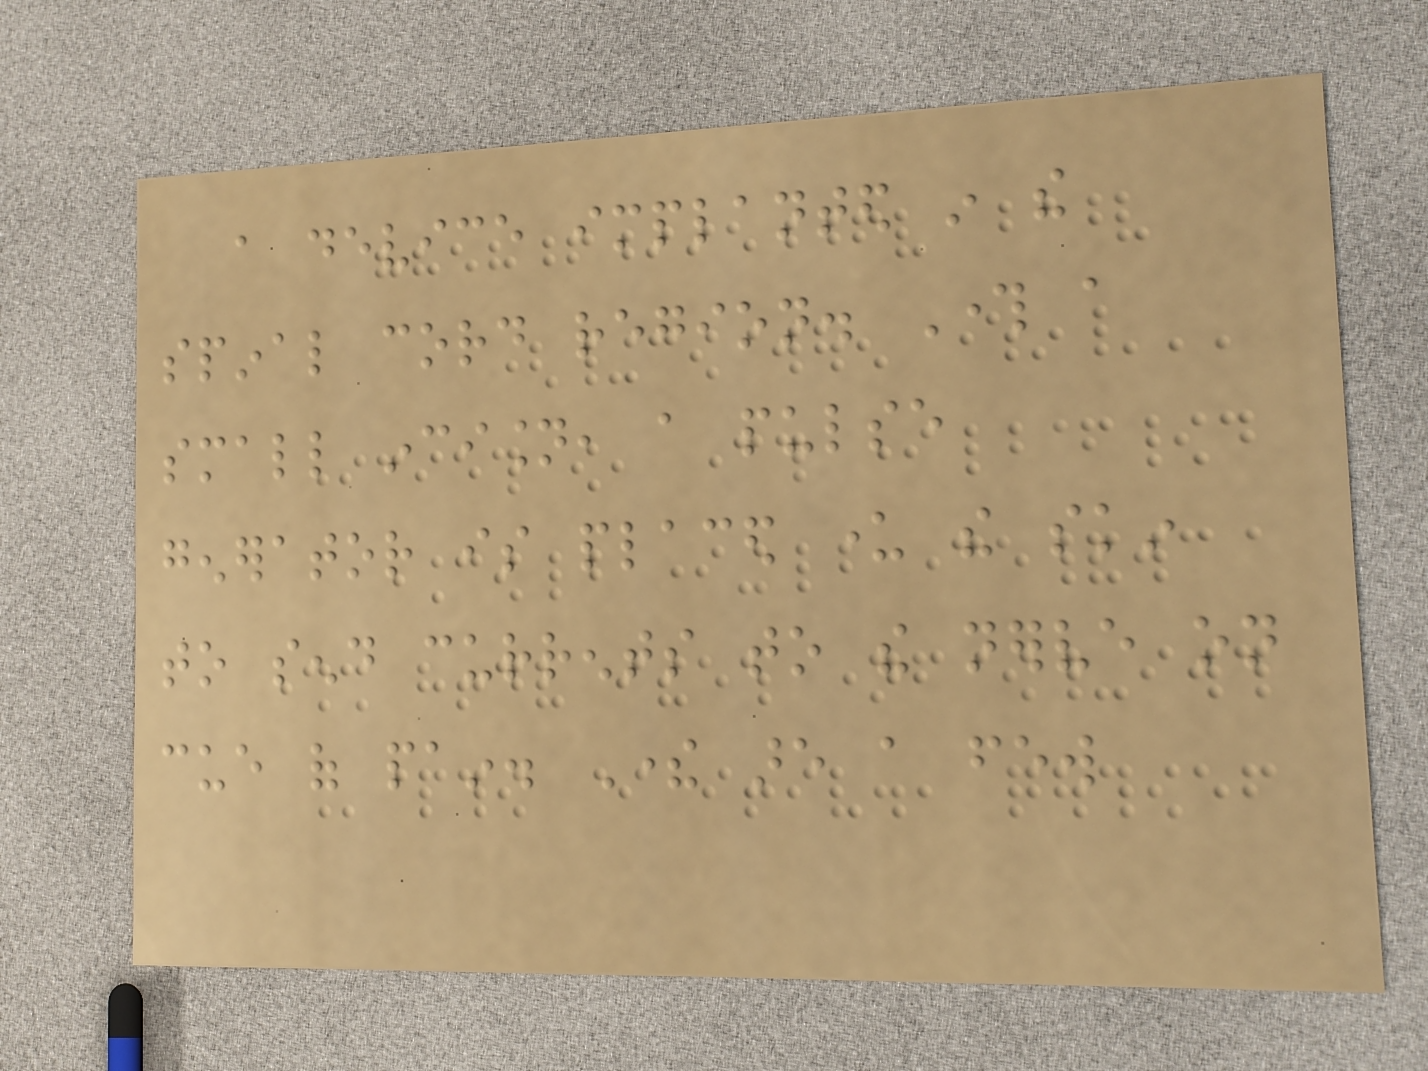a device implanted in the
spinal cord region. Through a
small incision, a pulse
generator is placed under the skin
to send currents to the nerve on
cue of pain. There are a few
